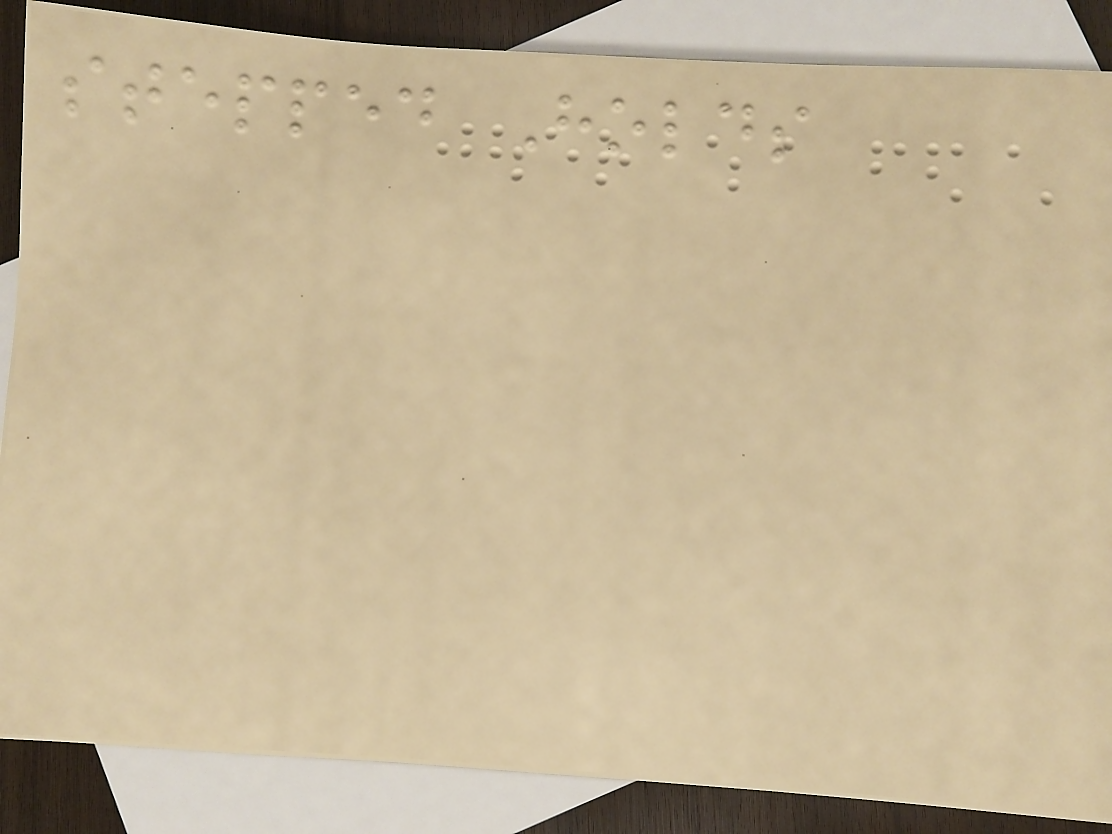stepped Holds
